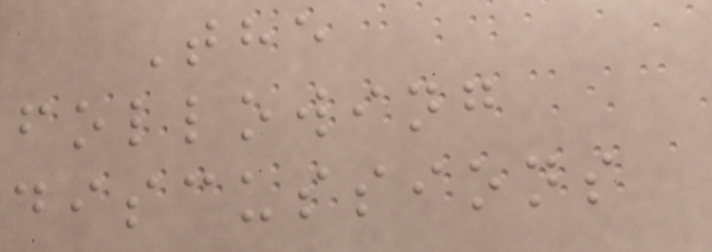The
following
discussions
